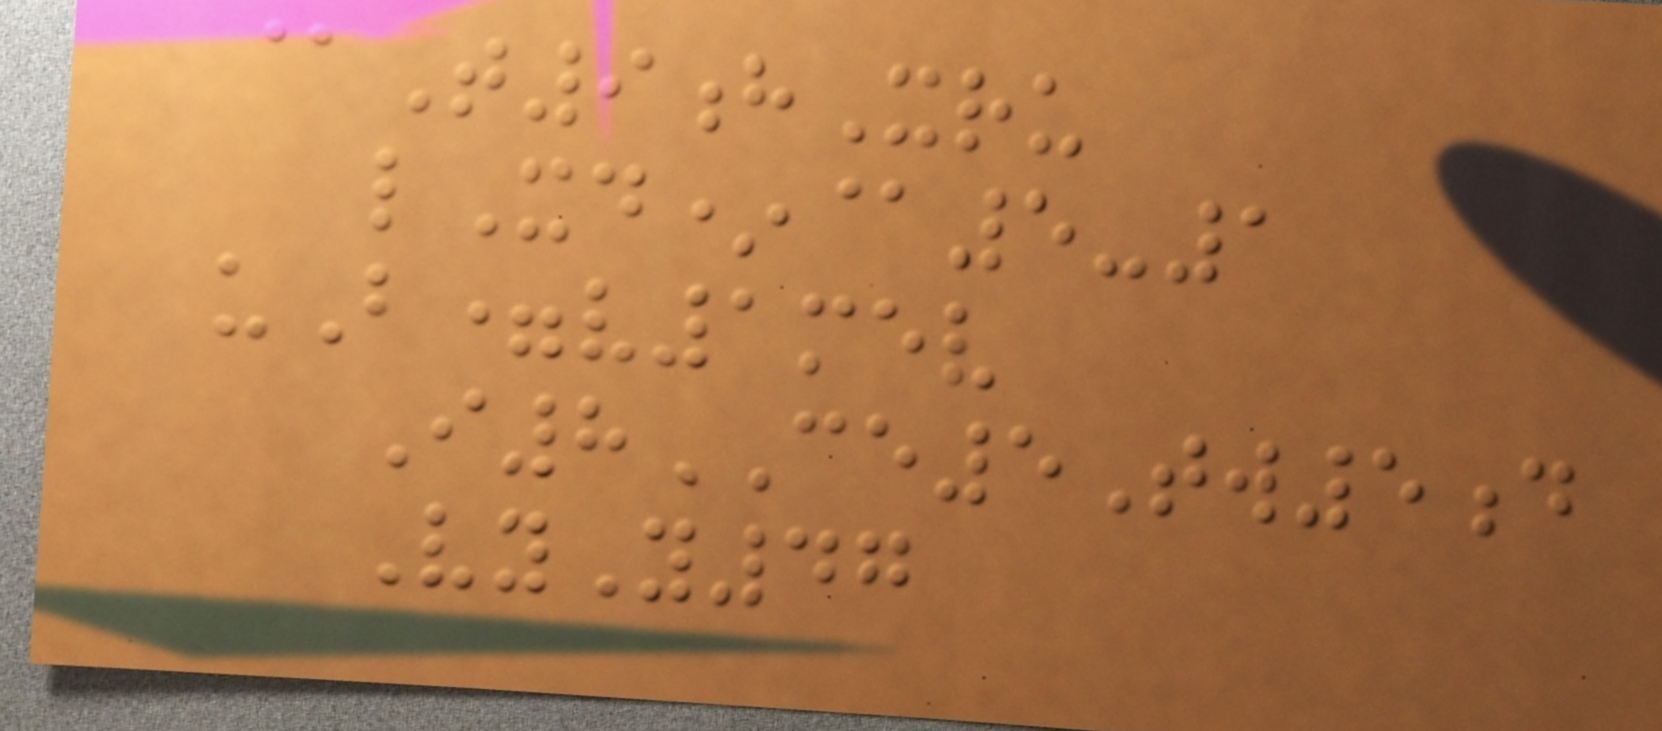@T9hXru
lXd*@5-1
uB=v1mev
I8CE5Tw5d
VyY47
